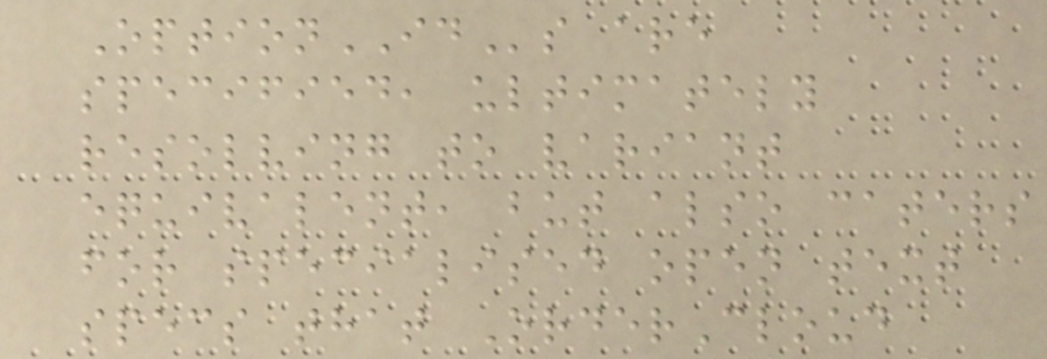OptionIDs are
specified, ultimately
resolving to variant
equivalent, but also caters
for specialised open text
specs that OrderCloud
